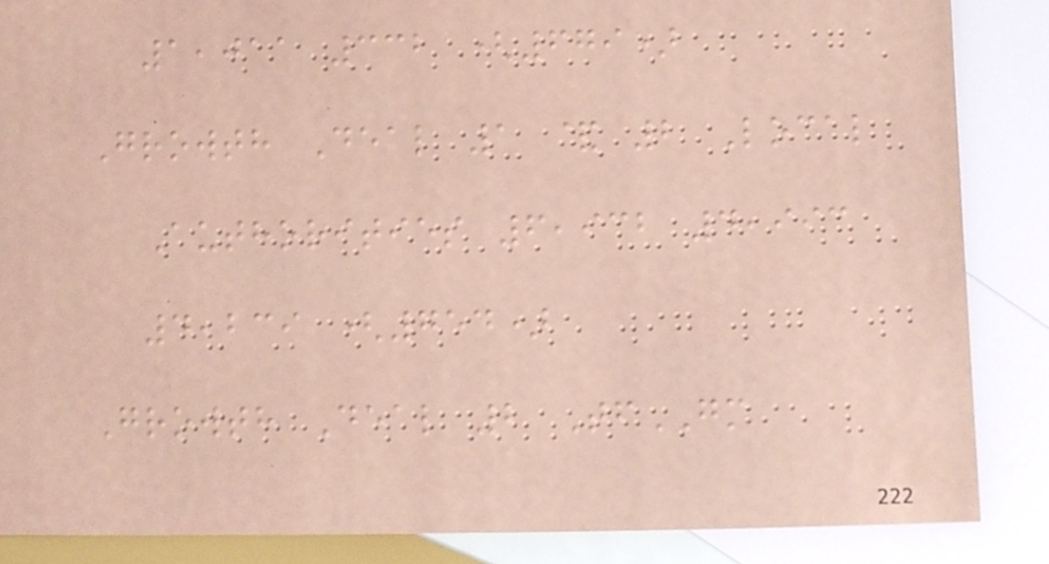1,011 332 (679)
Growth Deal 1 & 2 Local
Authorities 6,932 4,993
4,239 (754)
Growth Deal 2 TfGM
